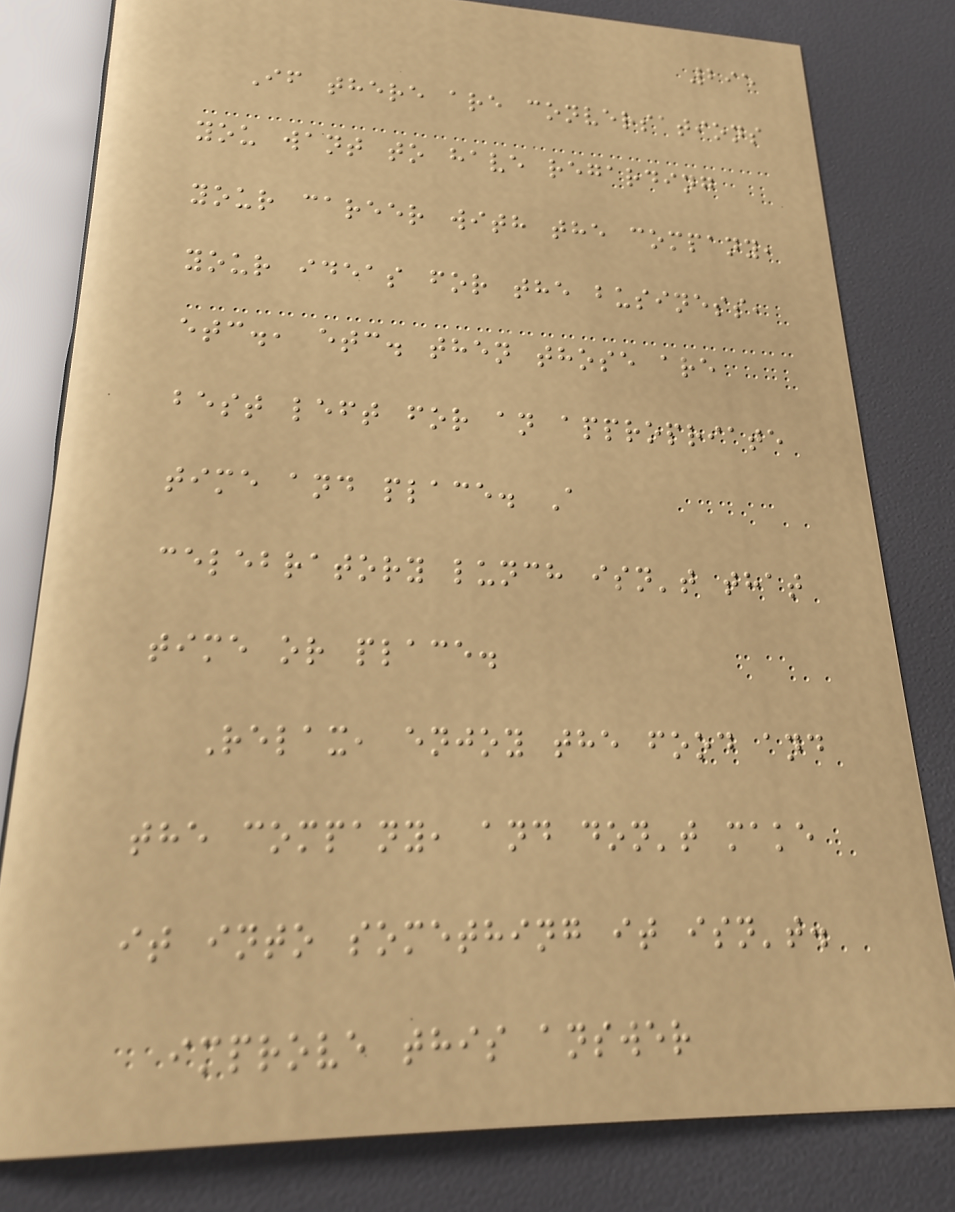295
If there are conversations
you want to have regarding
your career with the company,
your ideas for the business,
etc., etc. then those are
best left for an appropriate
time and place. A
celebratory lunch isn't that
time or place.
Relax, enjoy the food and
the company, and don't make
it into something it isn't.
improve this answer
